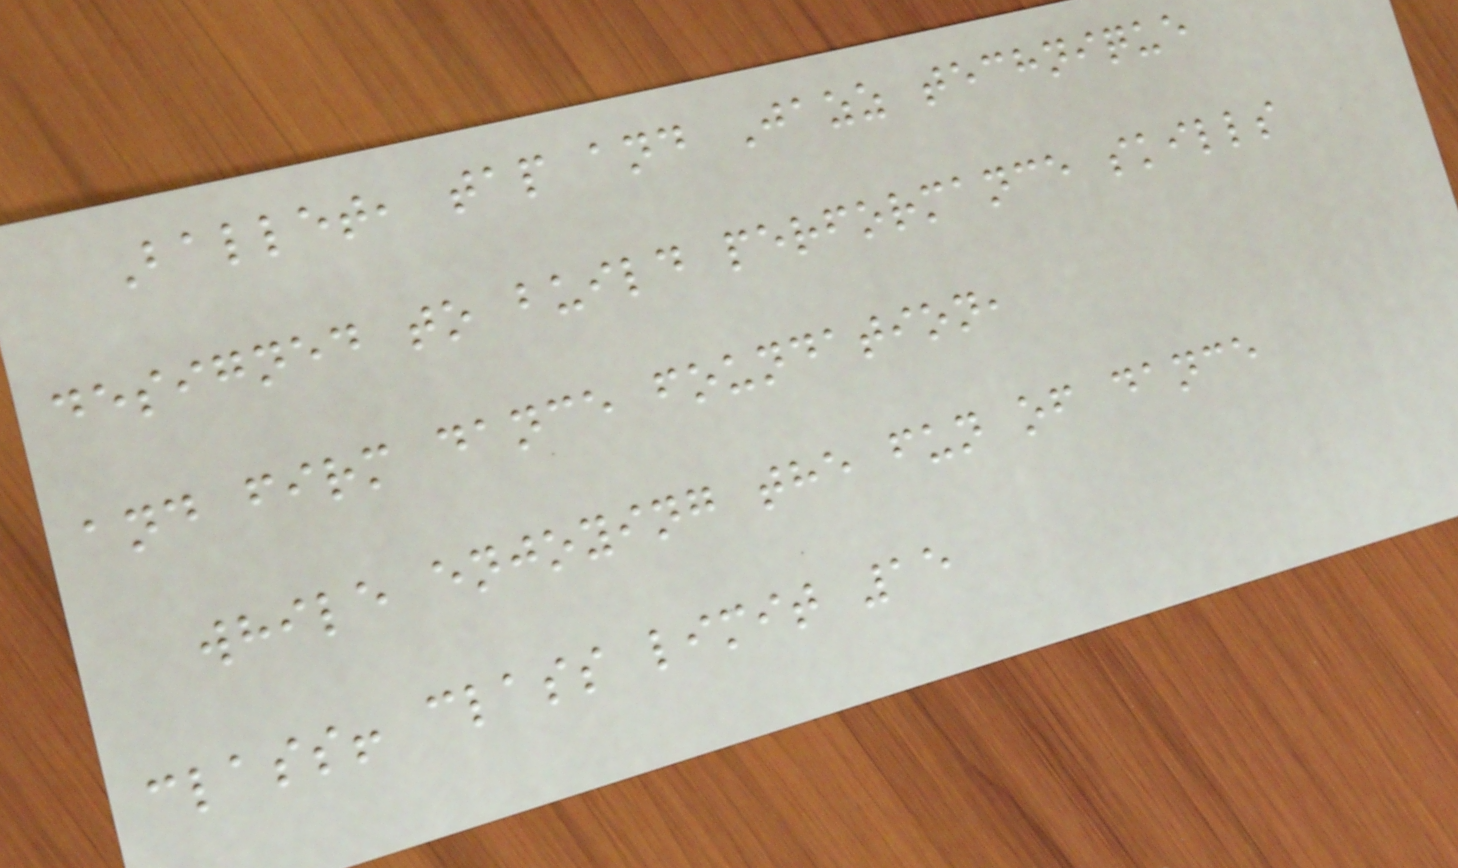Ballet, tap and Jazz technique
designed to build performance skills
and firm dance foundation,
while enjoying the fun of dance
class! class limit 15
